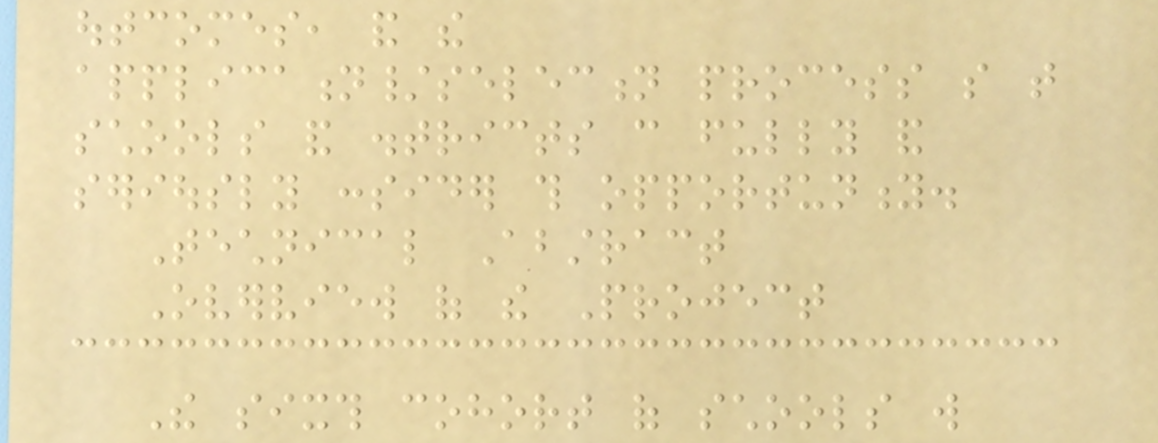outcomes, and the
application/selection process so that
schools and districts can fully and
seriously consider this opportunity.
Technical Abstract
Overview of the Project
The sixth cohort of schools will
